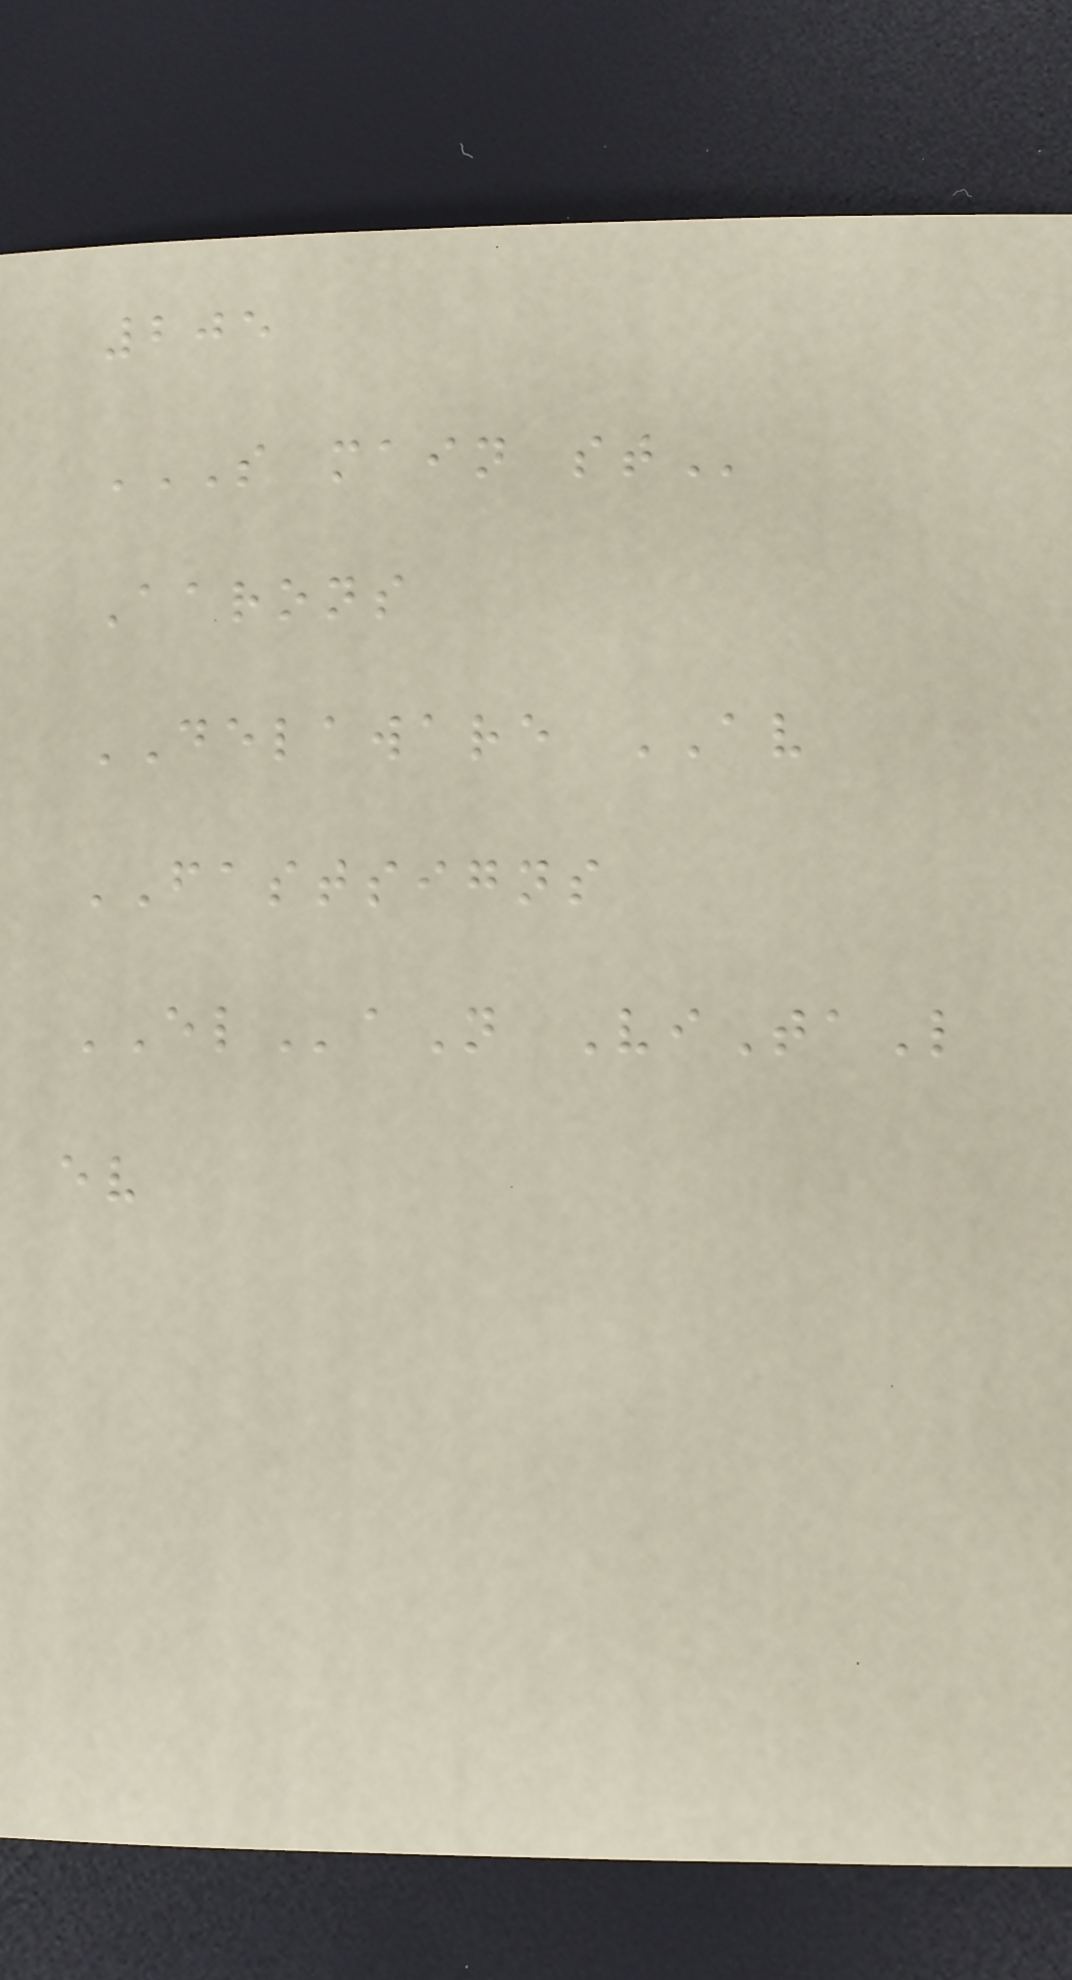205
S MAIN ST
Aarons
DELAWARE AV
FASTSIGNS
ELaN ViTaL
ev
